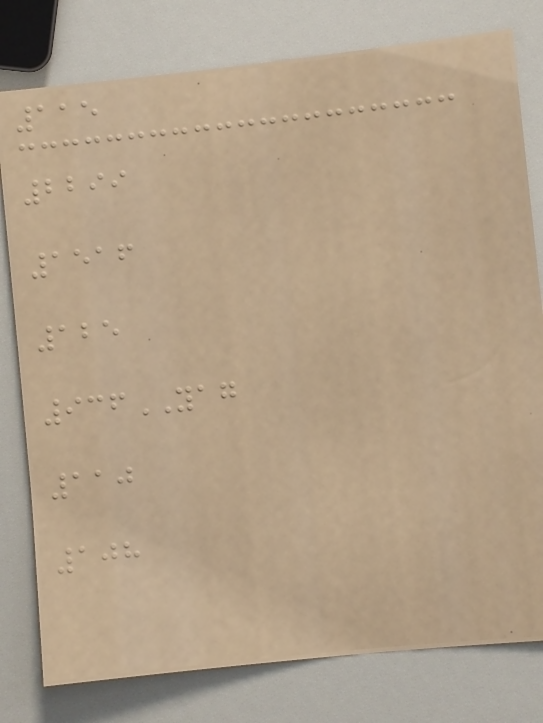115
2299
1516
125
936YAG
110
108
